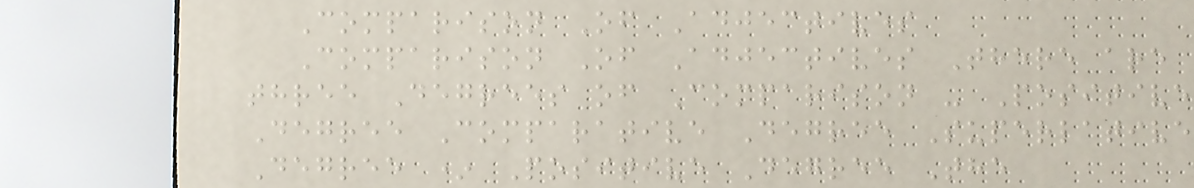Comparison Of Adjectives
Comparison Of Adjectives There are
three Degrees of Comparison - Positive
Degree Comparative Degree Superlative
Degree * Positive Degree The
